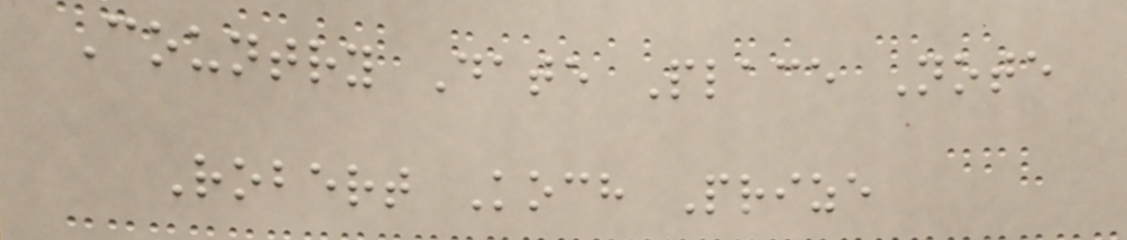Country Date Place Note
Robert Koch Prize
